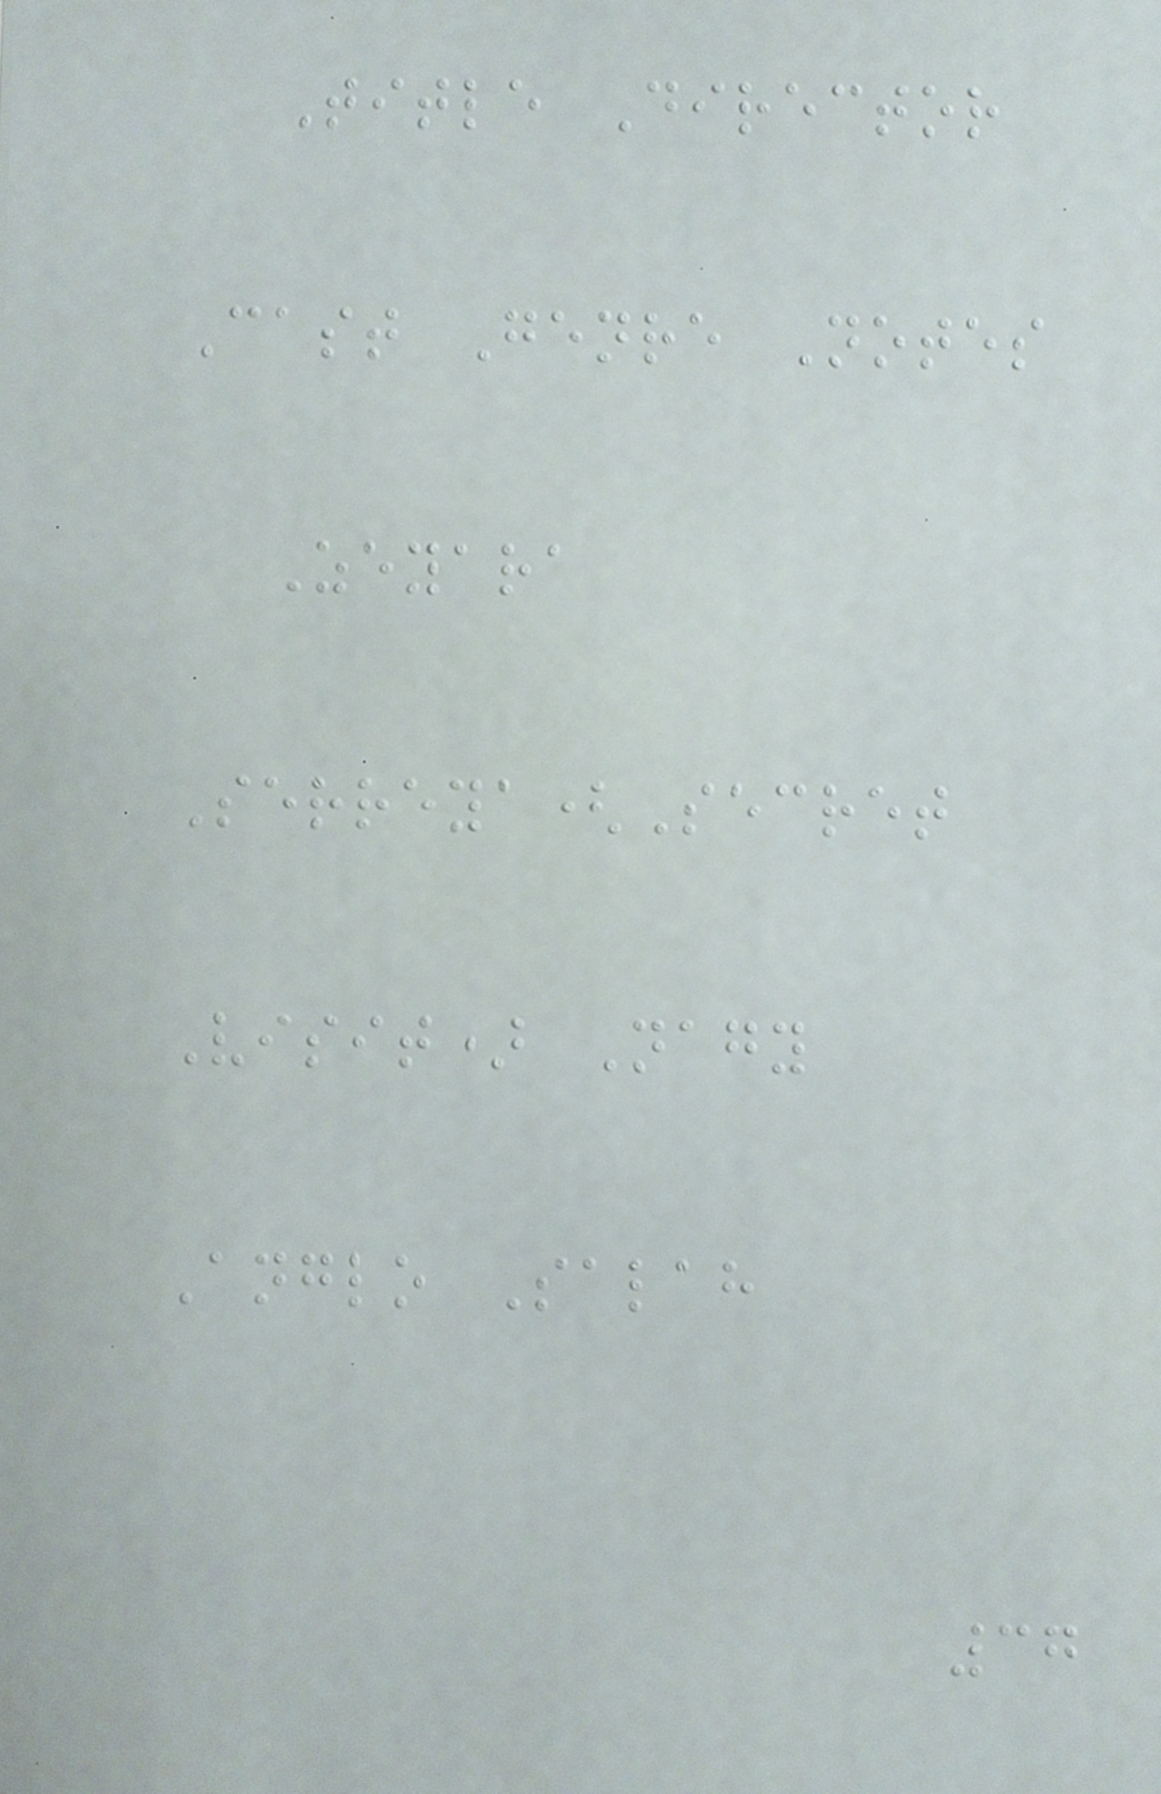Title Director
Cast Genre Notes
Zeyara
Serreya(Secret
Visit) Nagy
Anglo Salah
37
